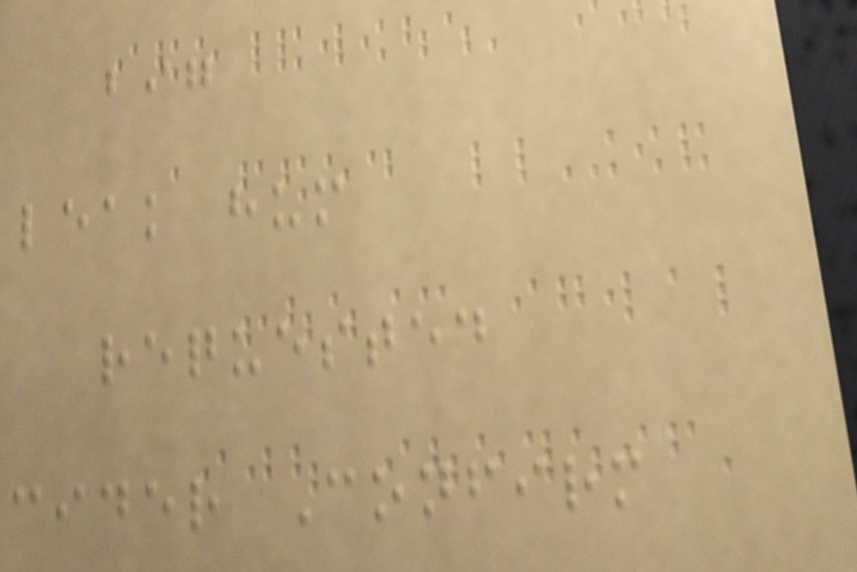big
leak hum
requested
cider Confirm
